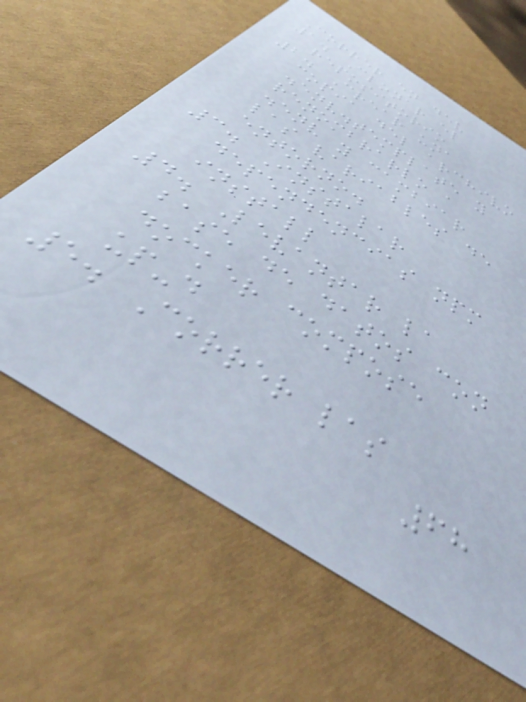Correr en dev
1. Clonar el
repositorio
2. Crear una
copia del archivo
.env.template y
renombrarlo a
.env y cambiar
las variables de
entorno.
3. Instalar
dependencias npm
install
4. Levantar la
base de datos con
docker compose
up-d
5. Correr las
68
